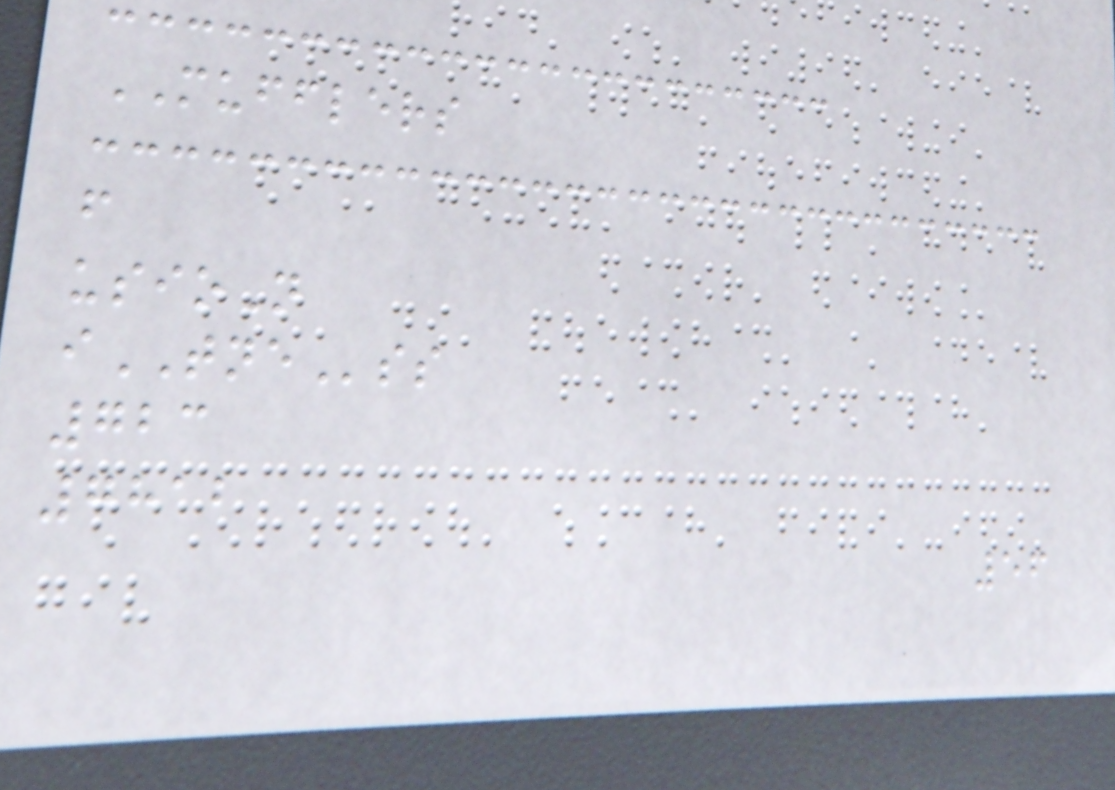MUFFLERS
f
usioN
iTNEss
723
7812
56
